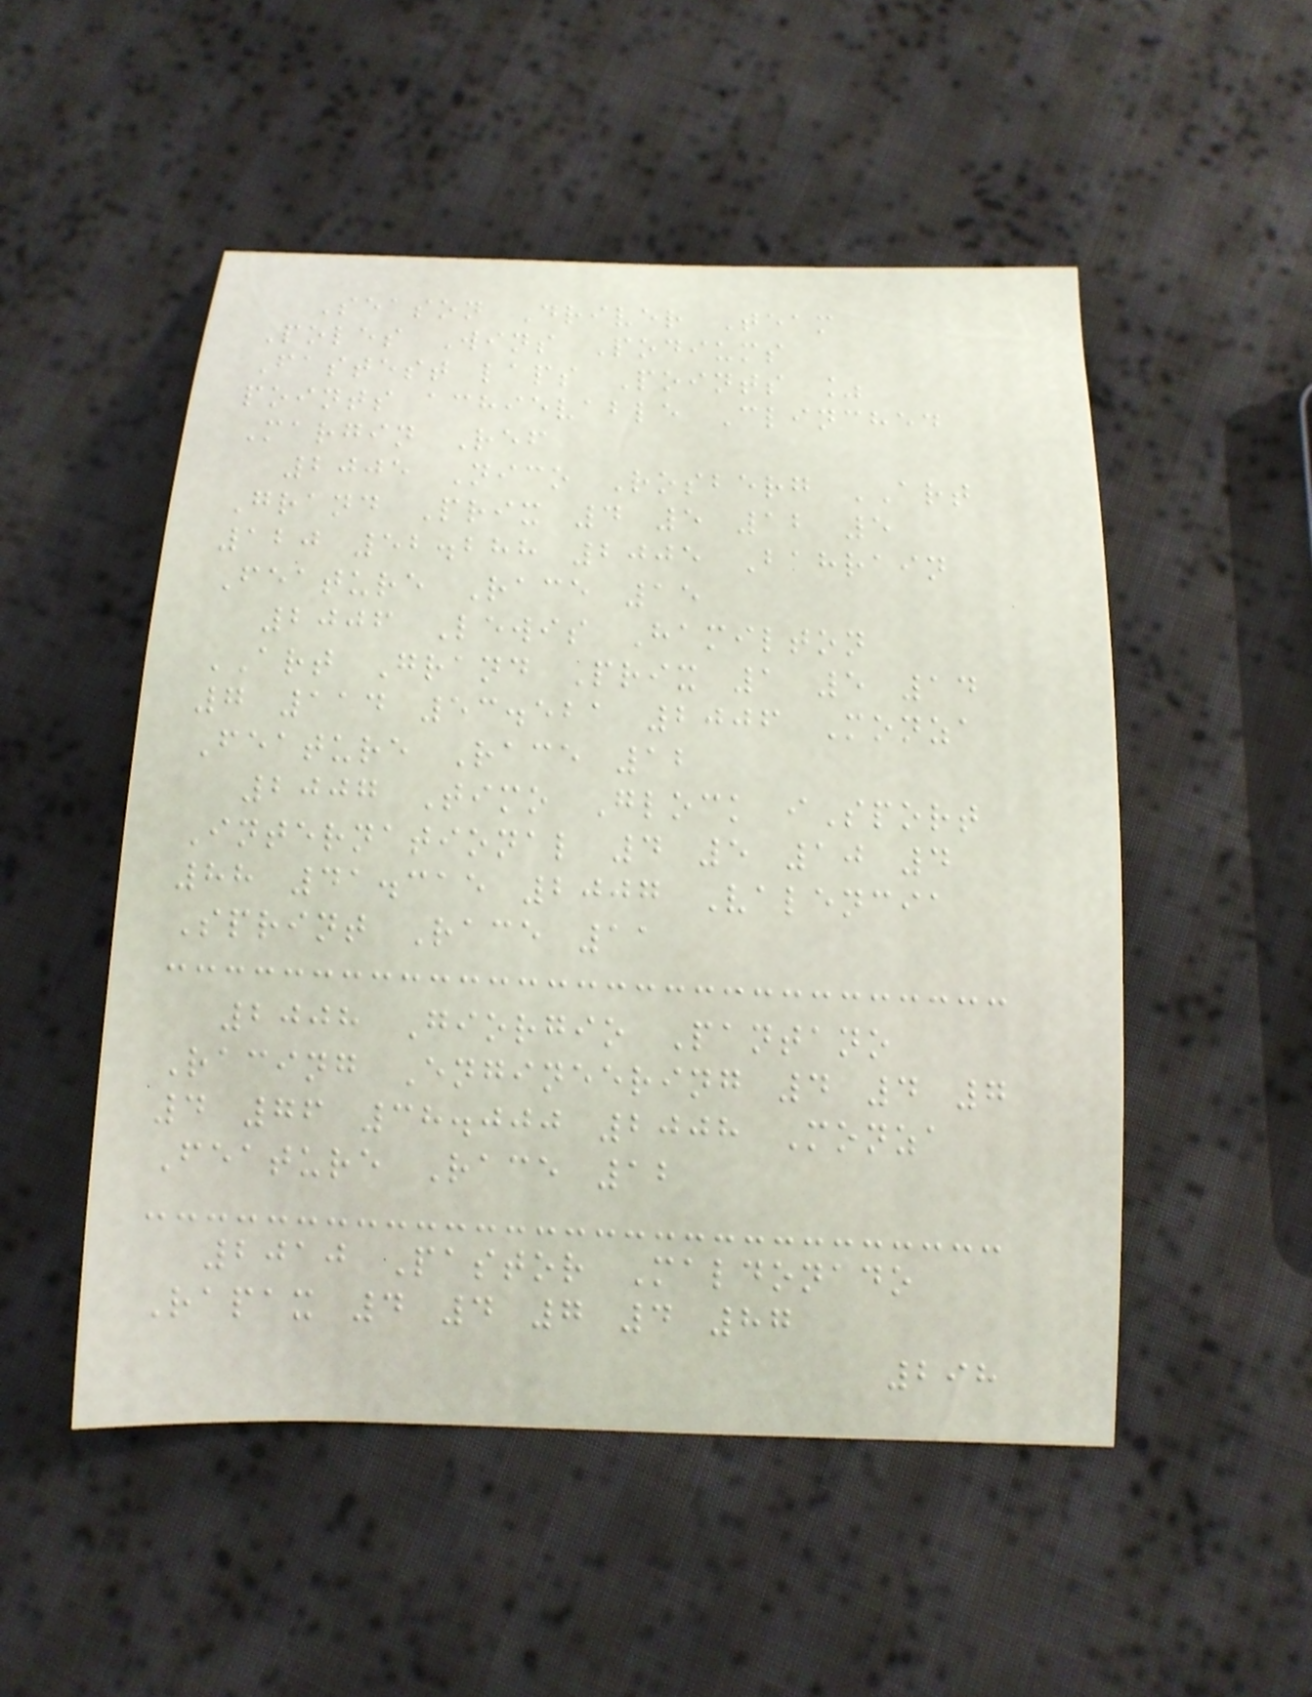Season Driver Team
Poles Wins Podiums
Fastest laps Points %
points achievable Clinched
Margin Ref
2005 Nico Rosberg ART
Grand Prix 4 5 12 5
120 52.288 2005 Bahrain
Feature Race 15
2006 Lewis Hamilton
ART Grand Prix 1 5 14
7 114 53.521 2006 Monza
Feature Race 12
2007 Timo Glock iSport
International 4 5 10 4
88 41.315 2007 Valencia
Sprint Race 11
2008 Giorgio Pantano
Racing Engineering 4 4 7
4 76 38.000 2008 Monza
Feature Race 12
2010 Pastor Maldonado
Rapax 4 4 7 4 87
298
